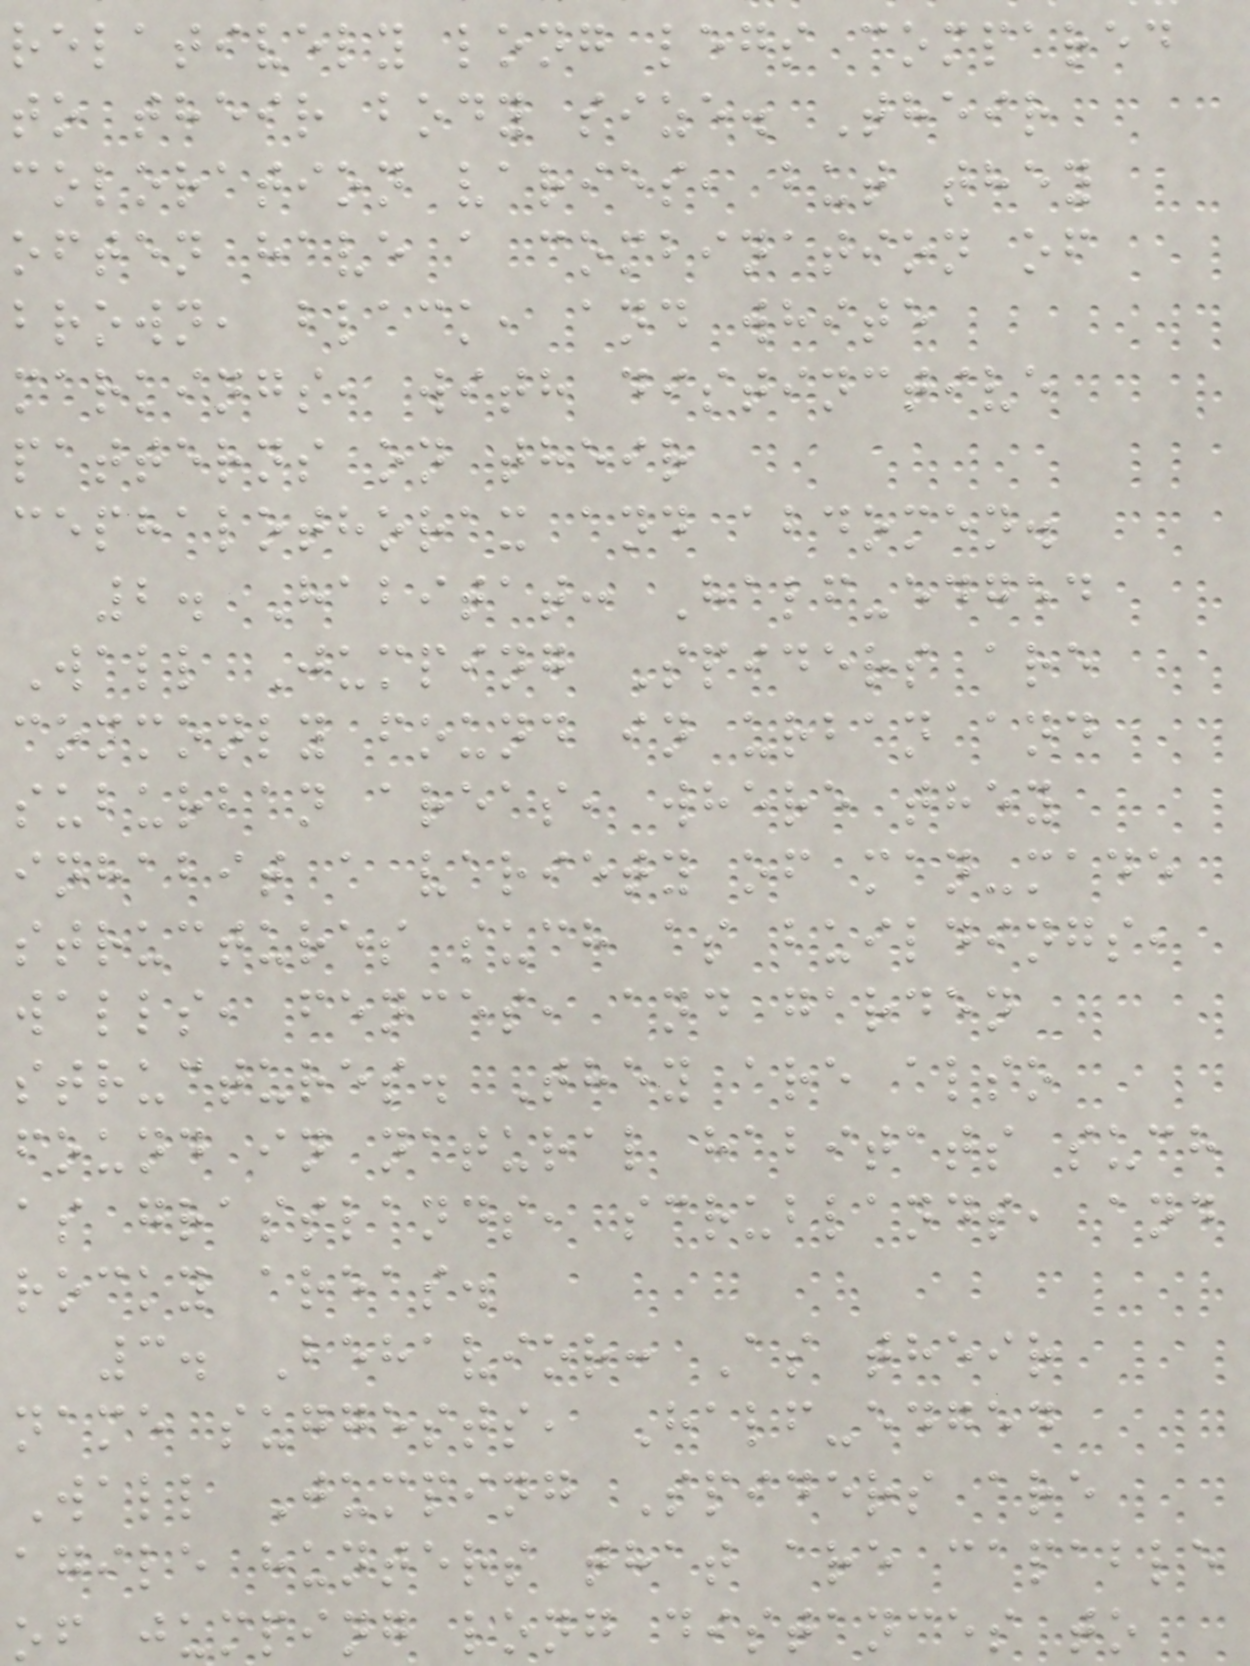relatively long legs compared
to their body size. Their
coloration varies, but they
often have a combination of
brown, black, and white
markings, with distinctive
patterns on their
cephalothorax and abdomen.
2. Habitat: Half-edged
Wall Jumping Spiders are
commonly found in urban and
suburban areas, where they
inhabit a variety of man-made
structures such as buildings,
walls, fences, and garden
structures. They are also
found in natural habitats such
as grasslands, scrublands, and
rocky areas.
3. Behavior: As their
name suggests, Half-edged
Wall Jumping Spiders are
agile hunters that are capable
of jumping long distances to
